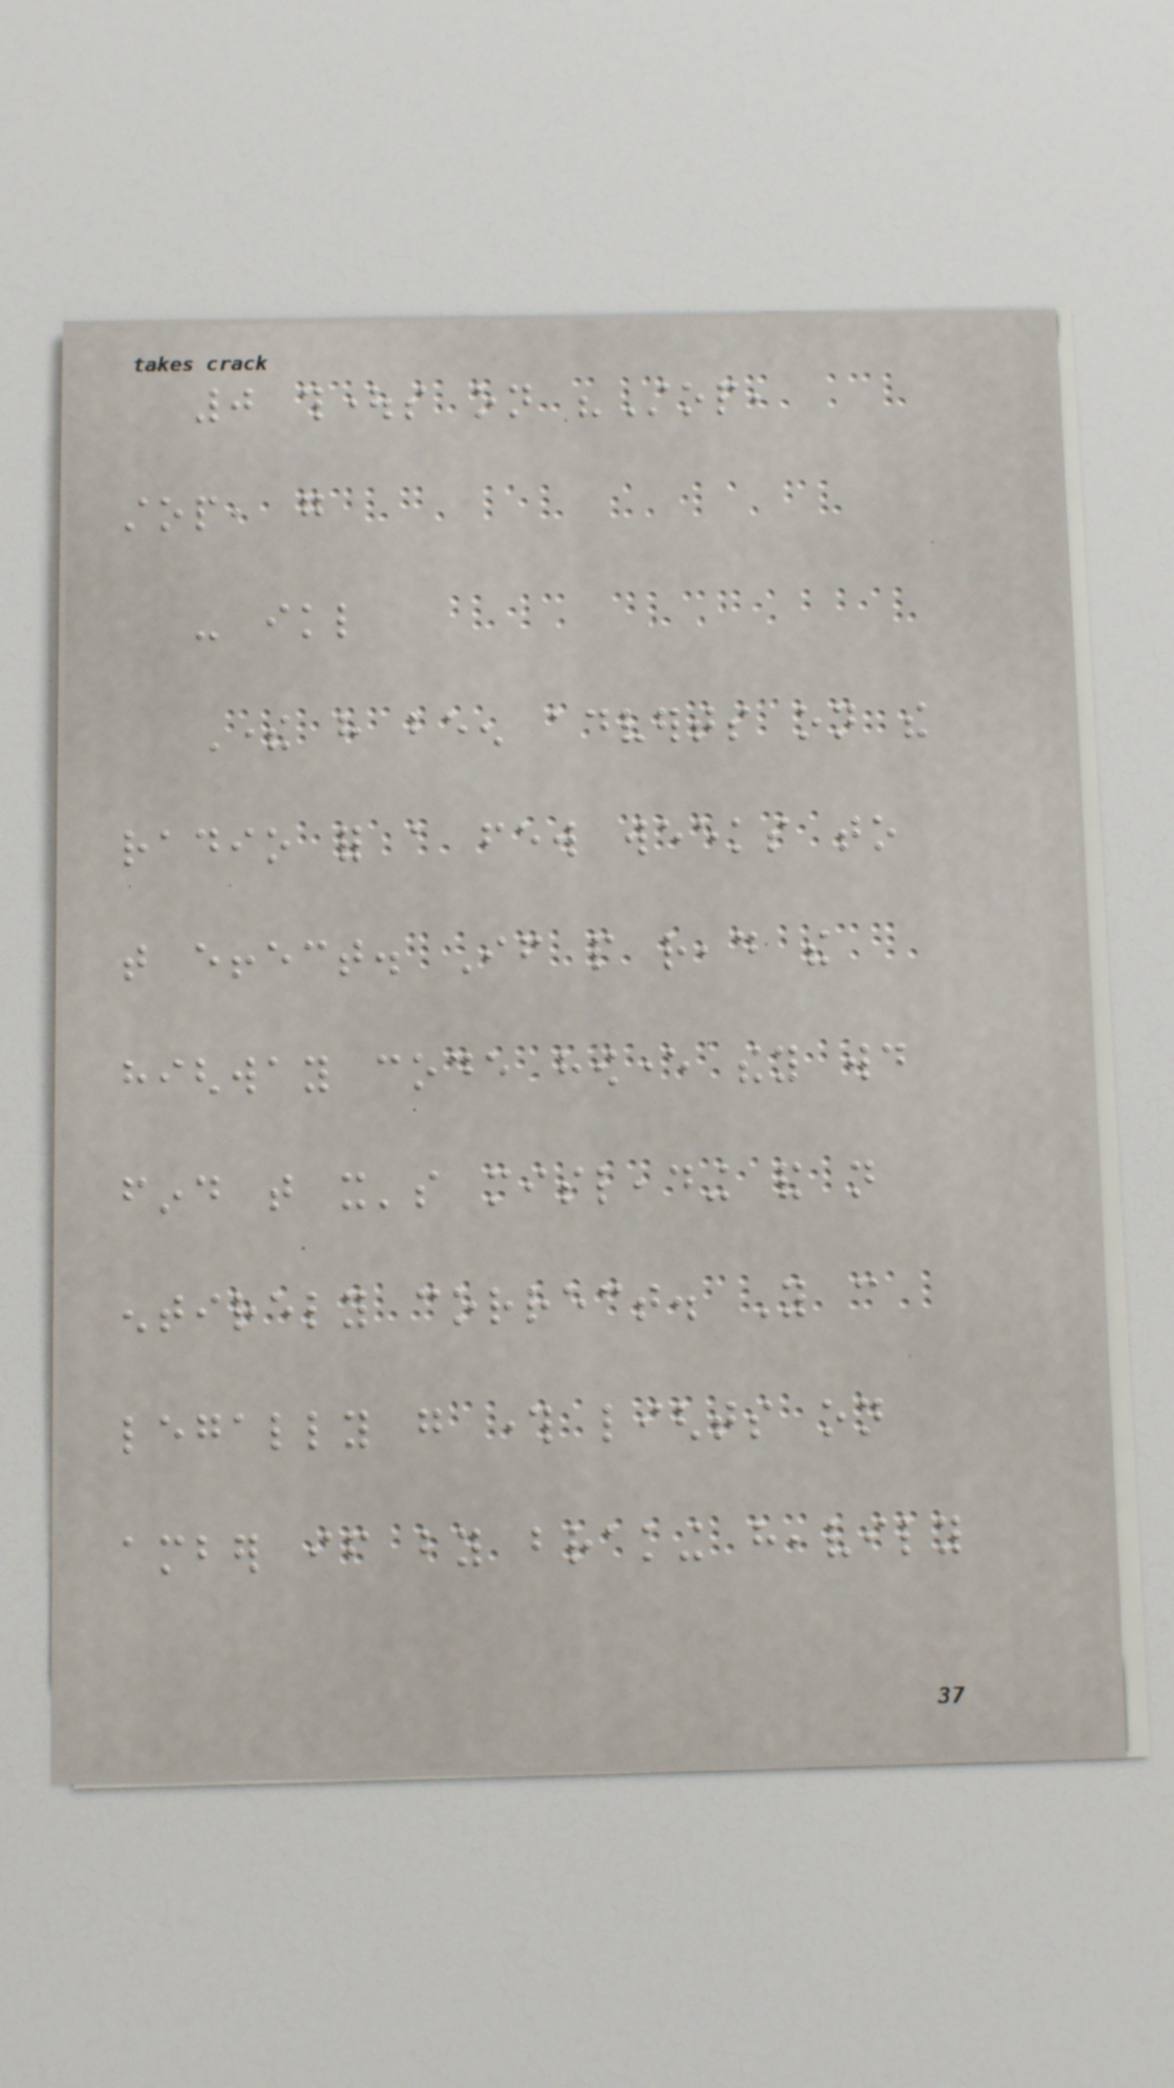0 thoughts on "Stop,
stop, go
- ikl
There have been adverts on the
radio for a few weeks to
that effect. If people read the
highway code however they would
find that it's misleading and not
entirely correct. You can
legally go through lights on
amber if by braking heavily
